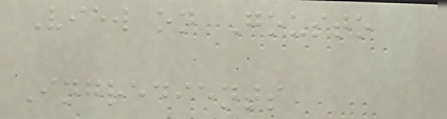View on Gousto
Ingredients
